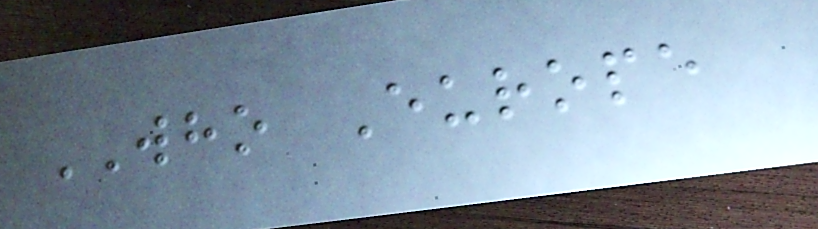WHO Europe
